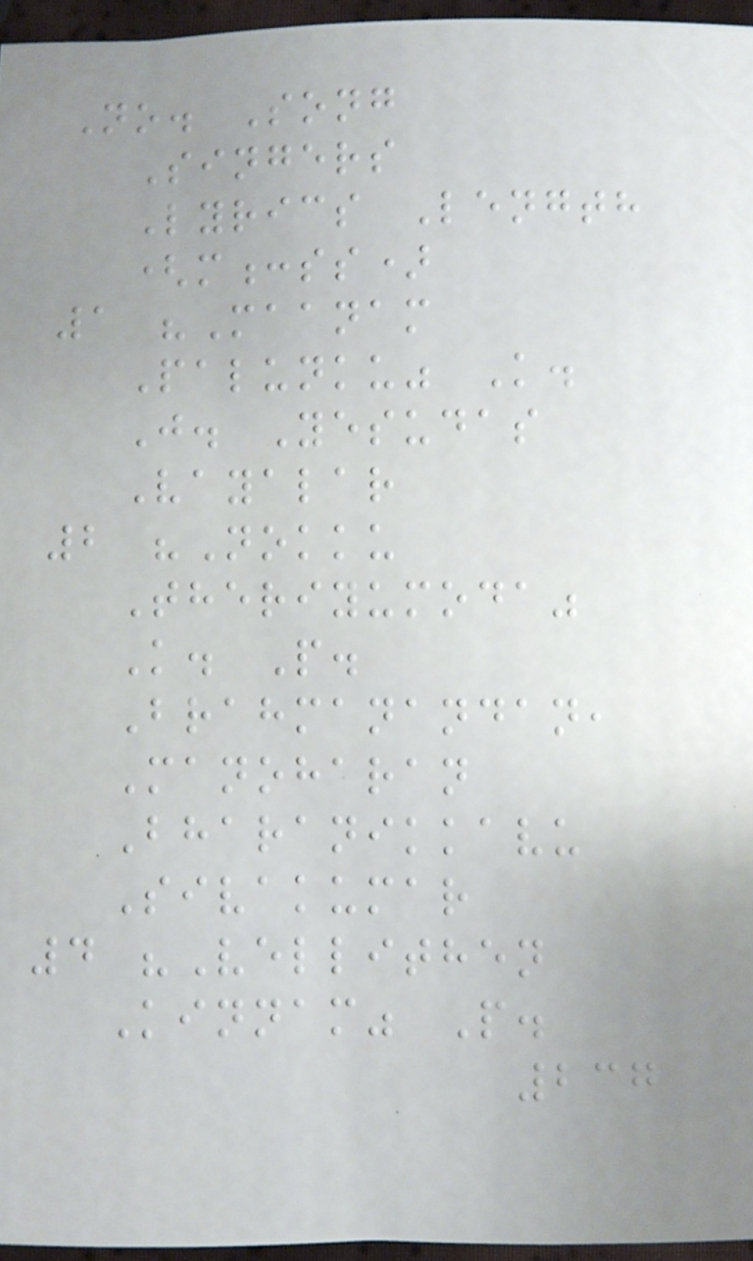No. Song
Singers
Lyrics Length
(m:ss)
1 "Maanam
Palunku" K.
J. Yesudas
Vayalar
2 "Nokku
Theriyumoda"
K. P.
Brahmanandan,
Manoharan
Bharanikkavu
Sivakumar
4 "Vellithen
Kinnam" P.
237
